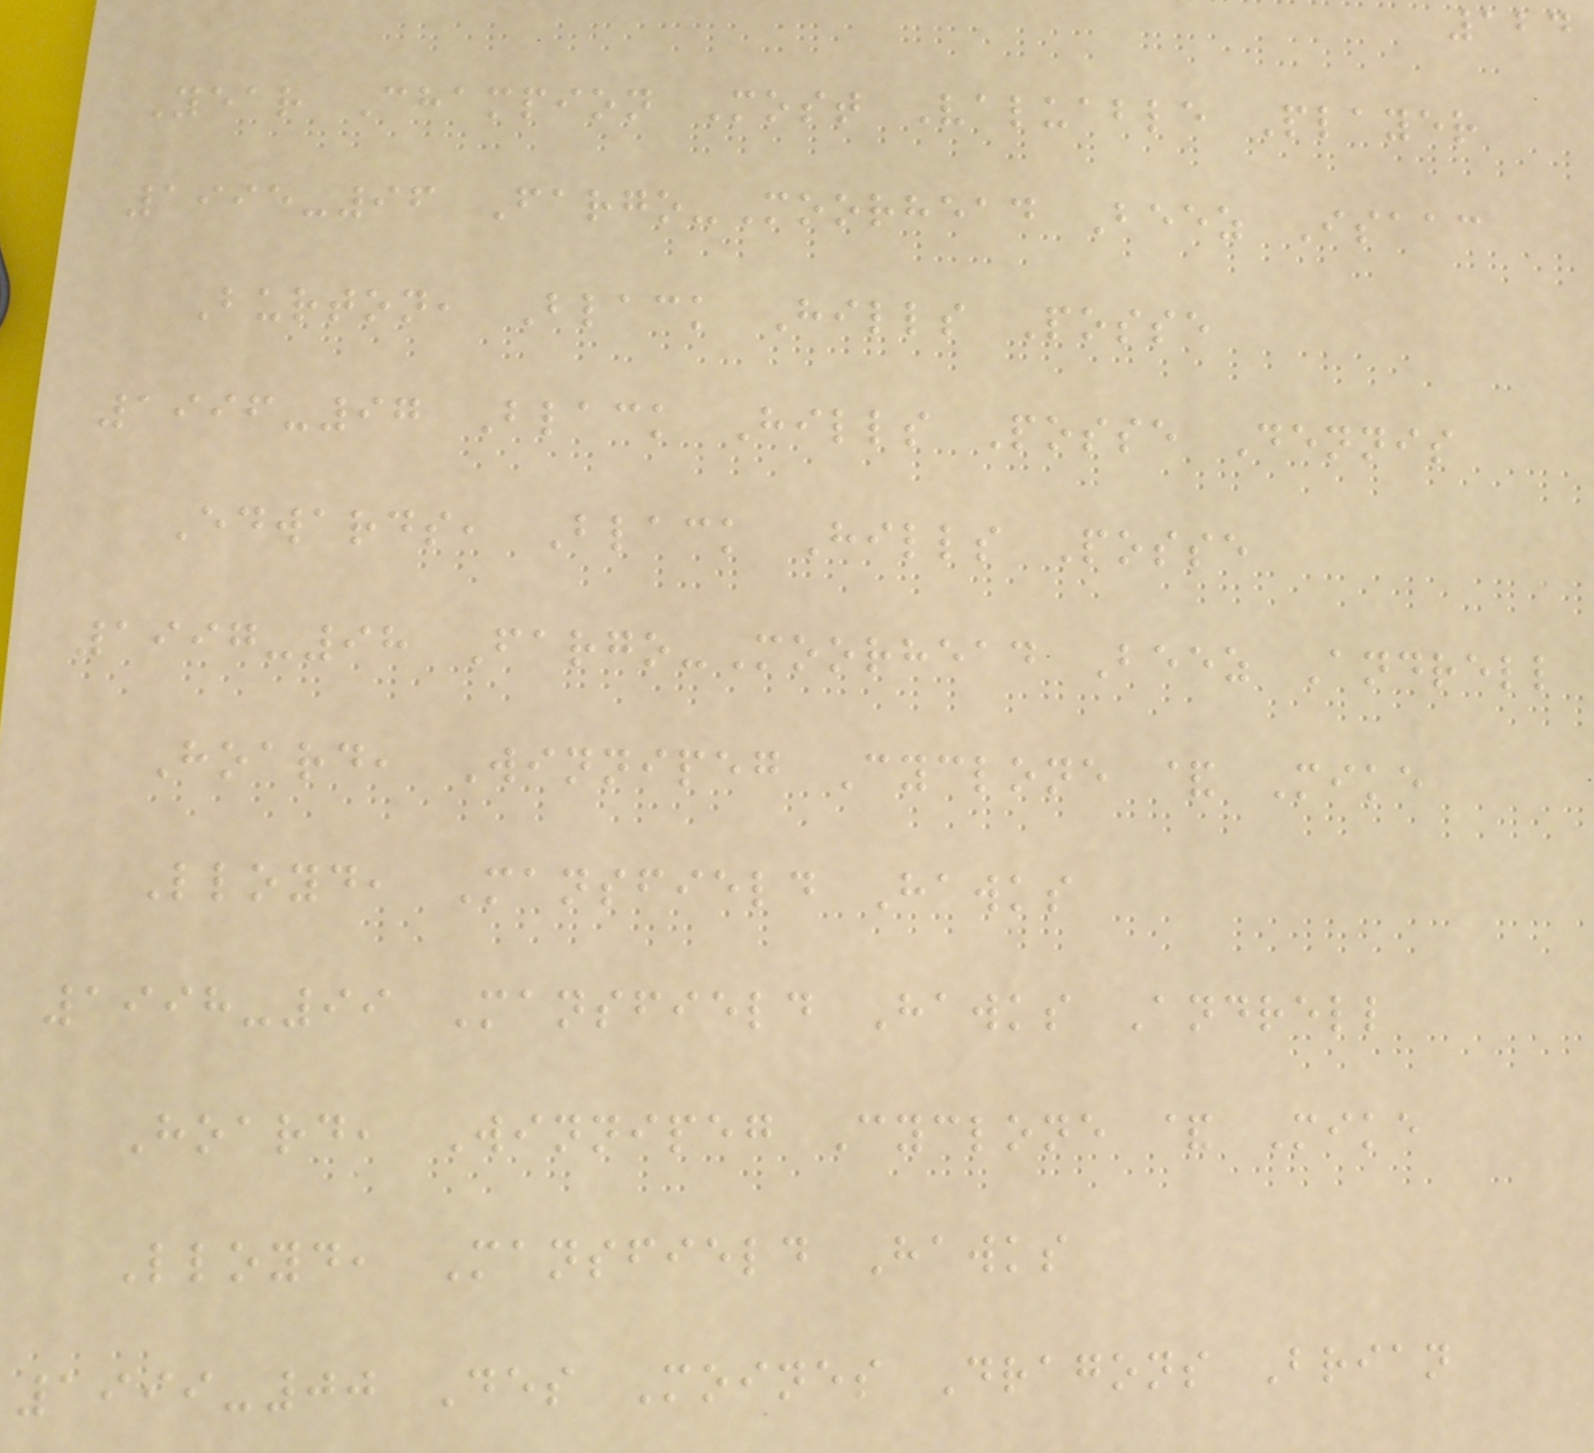124
Year Champion Most Valuable Player
1995-96 Fargo-Moorhead Beez Isaac
Burton, Black Hills Posse
1996-97 Black Hills Posse Dennis
Edwards, Black Hills Posse
1997-98 Fargo-Moorhead Beez Andrell
Hoard, Winnipeg Cyclone & Mike
Lloyd, Mansfield Hawks
1998-99 Mansfield Hawks Andrell
Hoard, Winnipeg Cyclone & Mike
Lloyd, Mansfield Hawks
1999-00 Des Moines Dragons Brian
